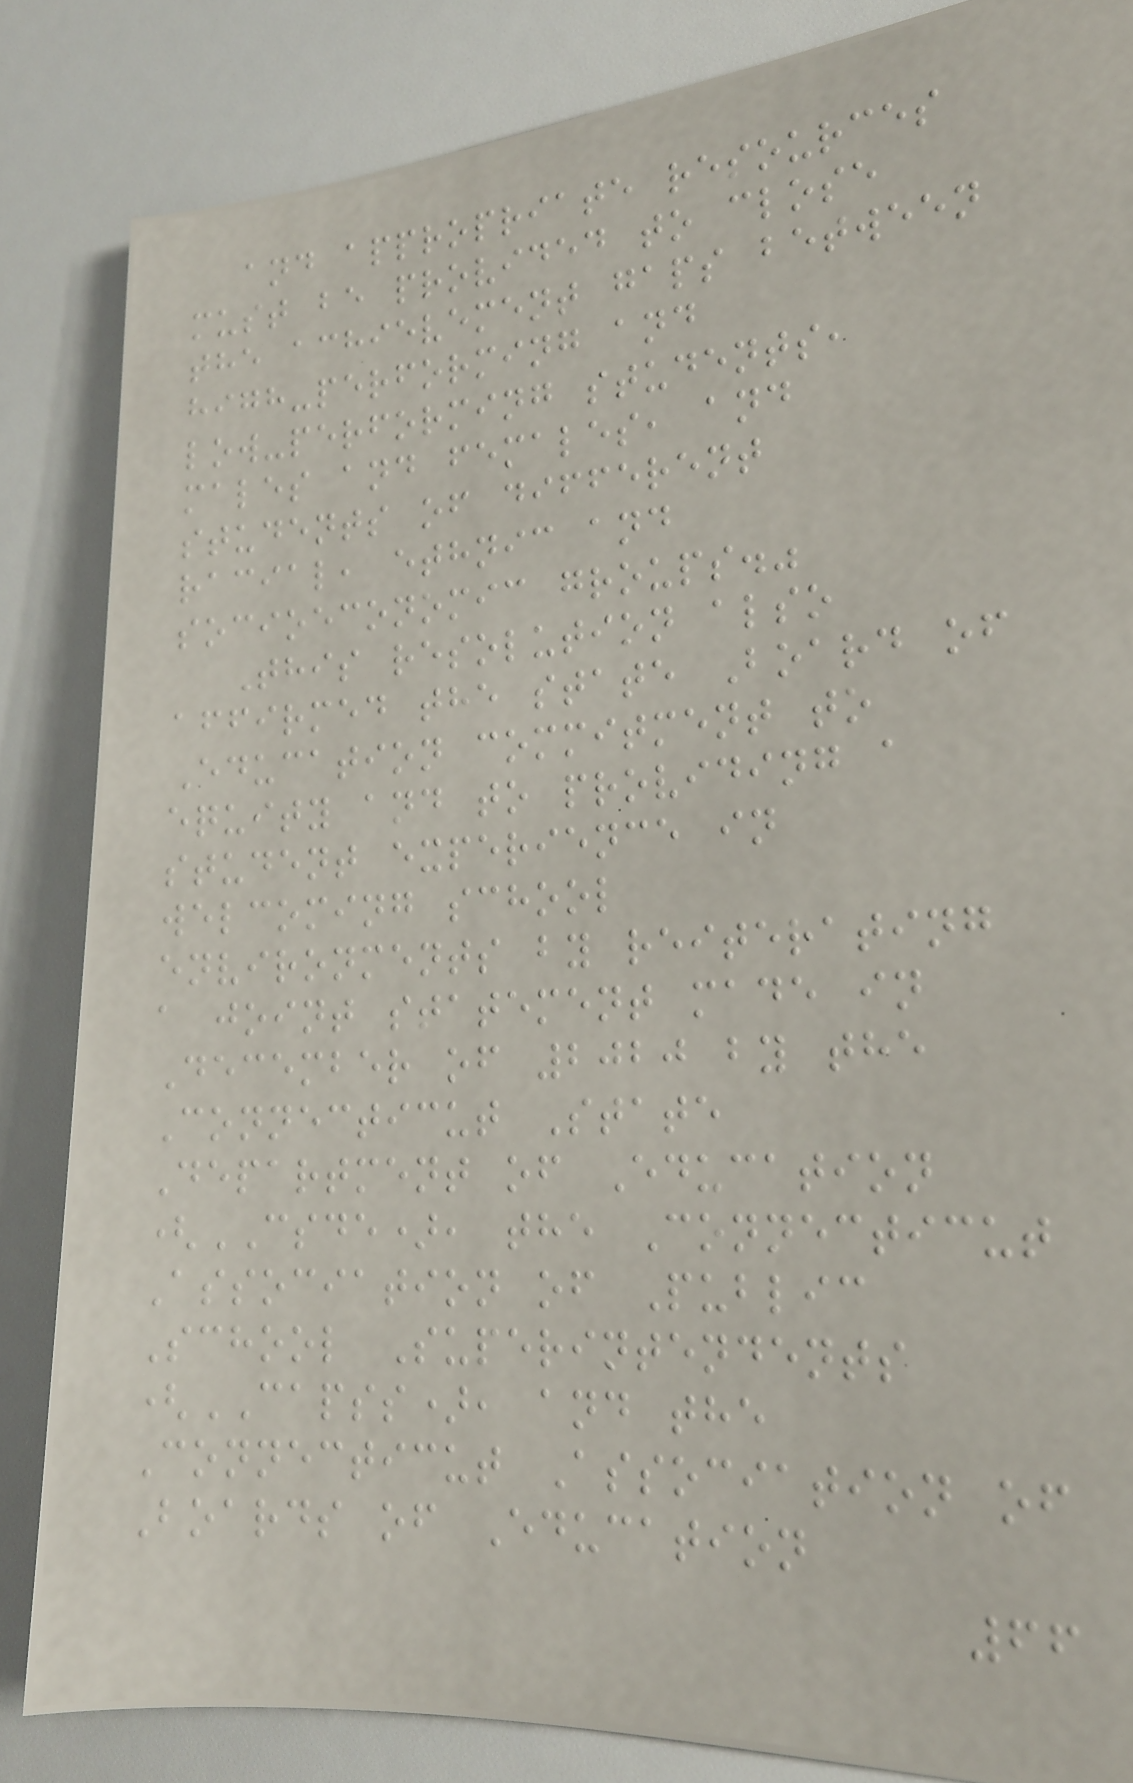and appropriate resources
must be provided to close
the achievement gaps between
high-performing and
low-performing students,
males and females, and
students of different
racial, ethnic and
socioeconomic groups."
This resolution also
affirmed the state Board of
Education commitment to
equity and to providing a
student experience in
welcoming school
environments by reiterating
a joint statement made in
December of 2020 by the
Connecticut State
Department of Education
(CSDE), the Connecticut
Association of Public
School Superintendents
(CAPSS), and the
Connecticut Association of
Boards of Education
66
